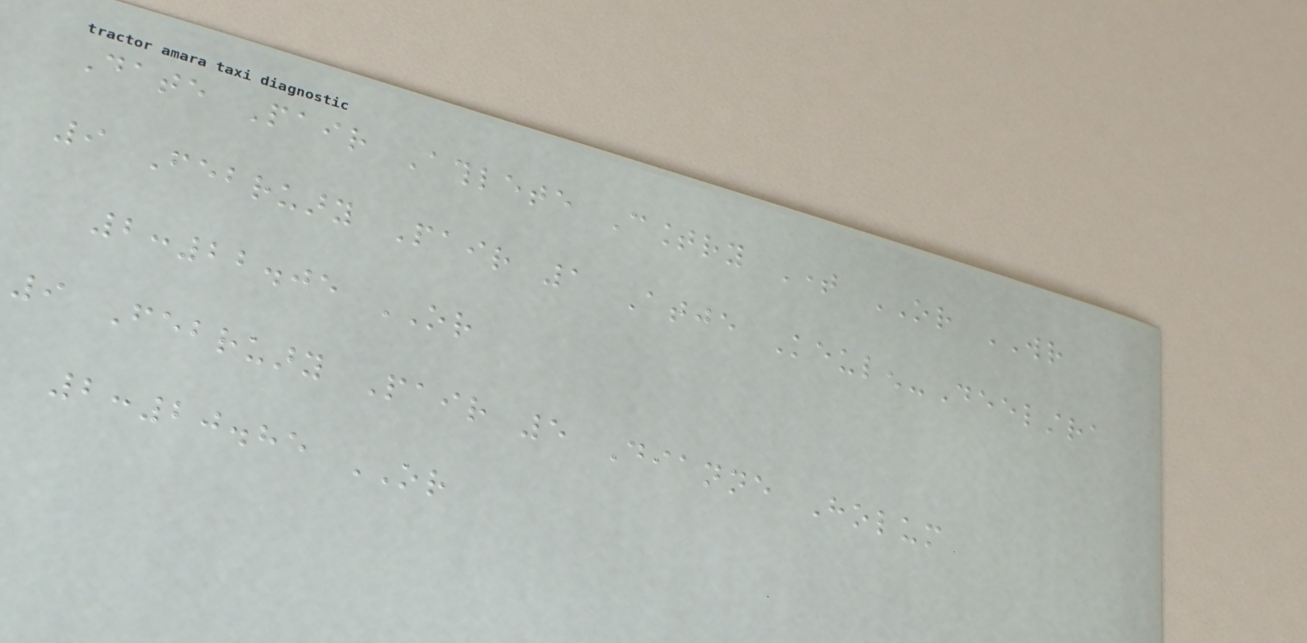Date Pair Athlete Country Time OR WR
9 February Pair 1 Atje Keulen-Deelstra
2:22.05 OR
9 February Pair 5 Dianne Holum
2:20.85 OR
